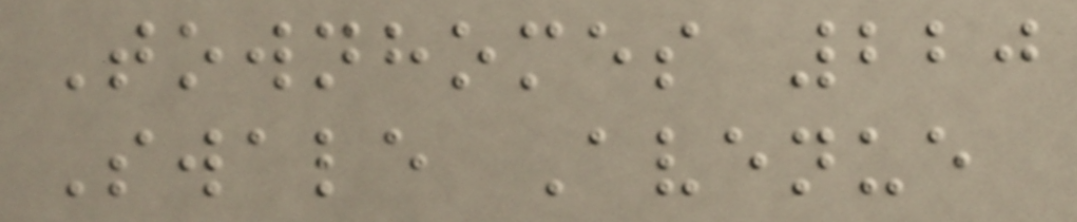Townhomes 220
Swale Avenue
